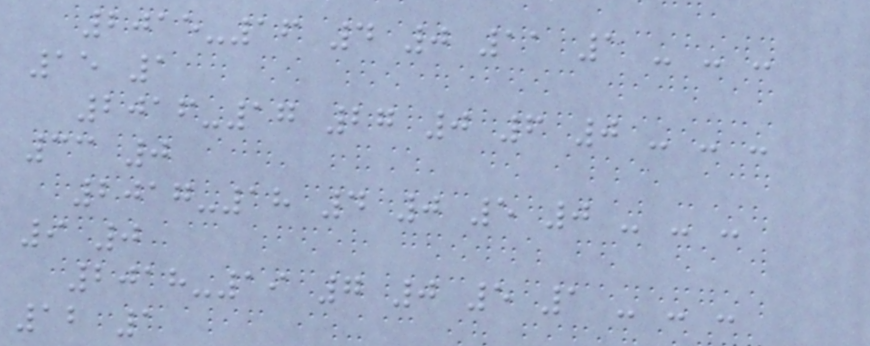2015-16 4 0 11 1 - - -
15 1
2016-17 27 0 6 0 - - -
33 0
2017-18 4 0 5 0 - - -
9 0
2018-19 7 0 5 1 - - -
12 1
